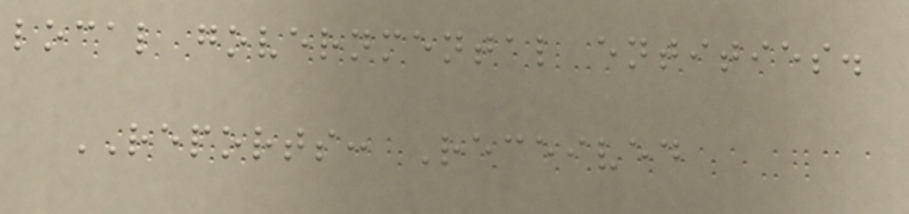local governmental entities.
REPORTS: Received
